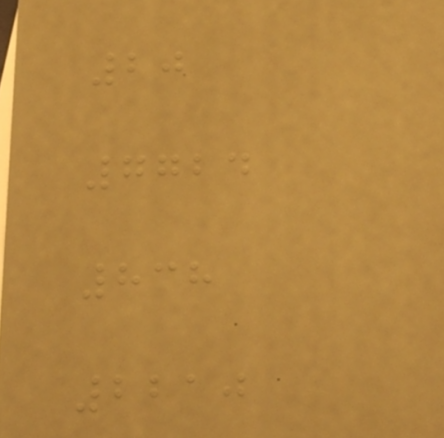20
7724
838
2210
